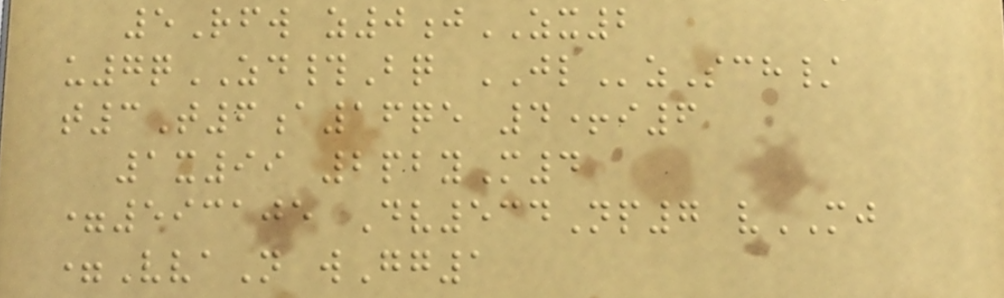5Rfw z0jZX2
u7qZD#Bq JLzSch/
t3T6a16qe 4+i6
1x99 2pbyM4
=593105 Dv534Np7 vMJ
=VvaN wGg1
